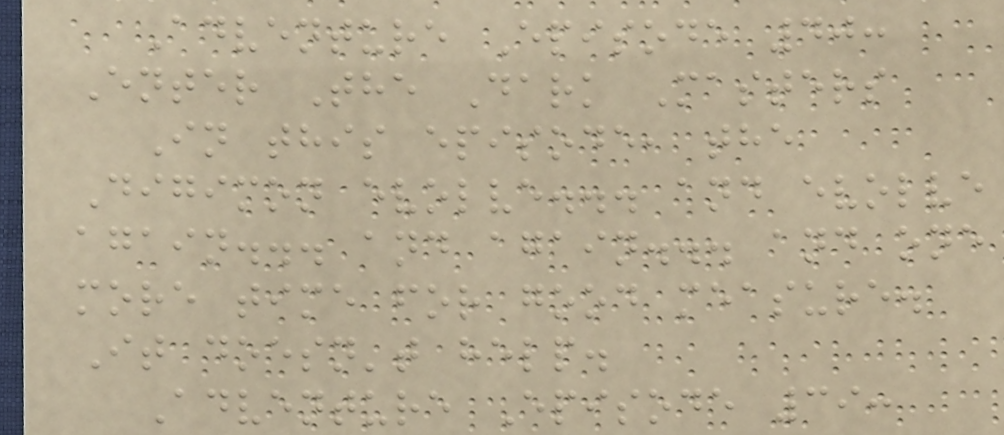Adventure Episode 40:
Enter The Dark Masters
In this episode, the
Digimon evolve... and evolve
again... and again... and one
more time for good measure.
It doesn't help.
Adventure Episode 39:
